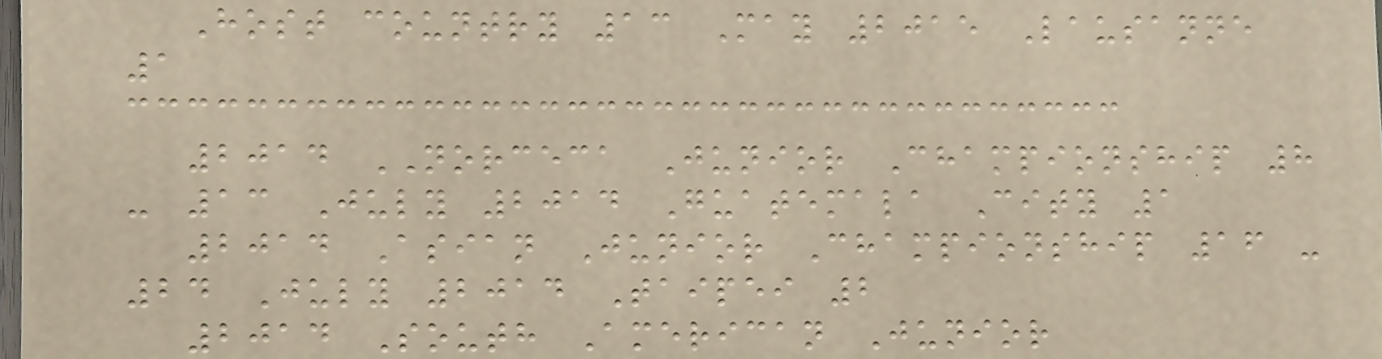Host country 13 May 2015 Lausanne
1
2014 NORCECA Junior Championship 8
- 13 July 2014 Guatemala City 1
2014 Asian Junior Championship 16 -
24 July 2014 Taipei 2
2014 South American Junior
